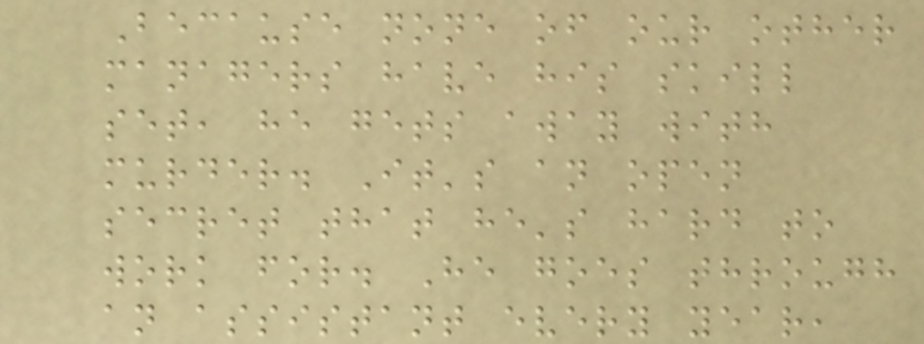Because none of our other
managers have his skill
set, he gets away with
murder. It's an open
secret that he's hard to
work for. He goes through
an assistant every year,
